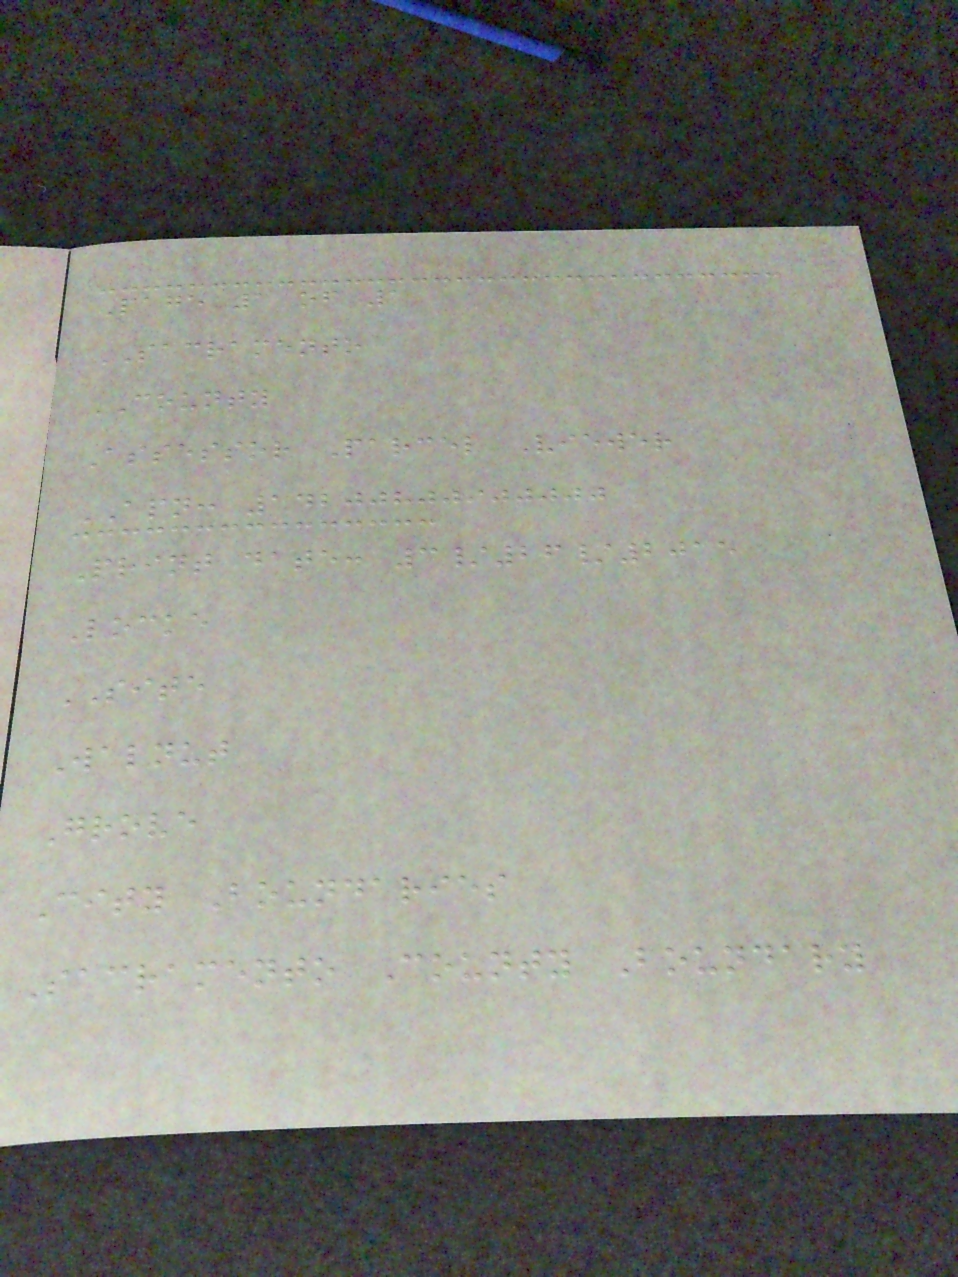Page 1 of 1
SACRAMENTO
COUNTY
Assessor Parcel Viewer
APN: 14200800900000
Print date: 3/26/2015
Locke
SITE
Walnut
Grove
City Boundaries
Sacramento County Boundary
